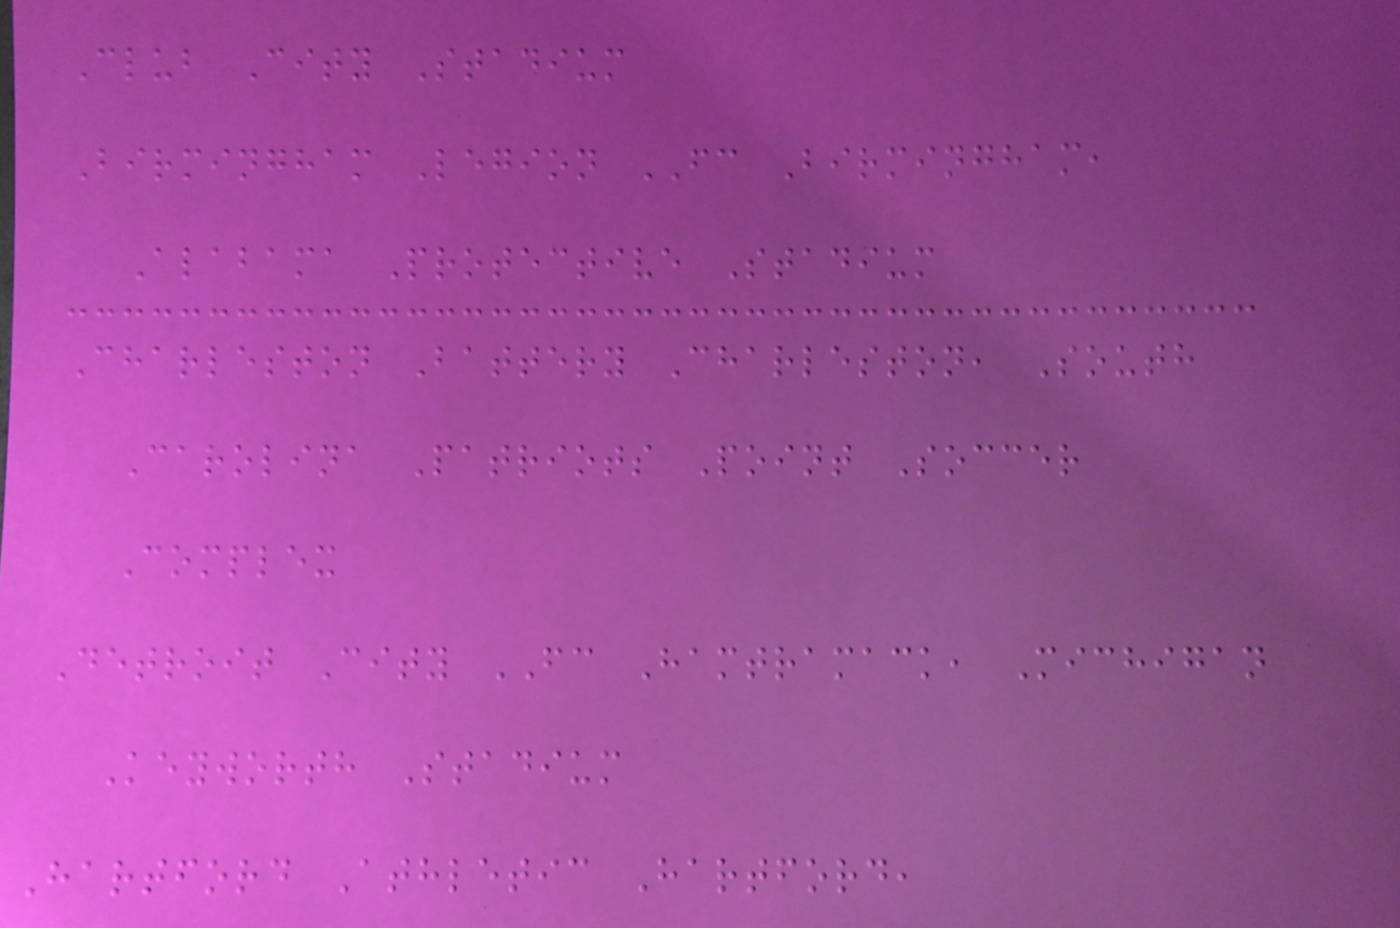Club City Stadium
Birmingham Legion FC Birmingham,
Alabama Protective Stadium
Charleston Battery Charleston, South
Carolina Patriots Point Soccer
Complex
Detroit City FC Hamtramack, Michigan
Keyworth Stadium
Hartford Athletic Hartford,
